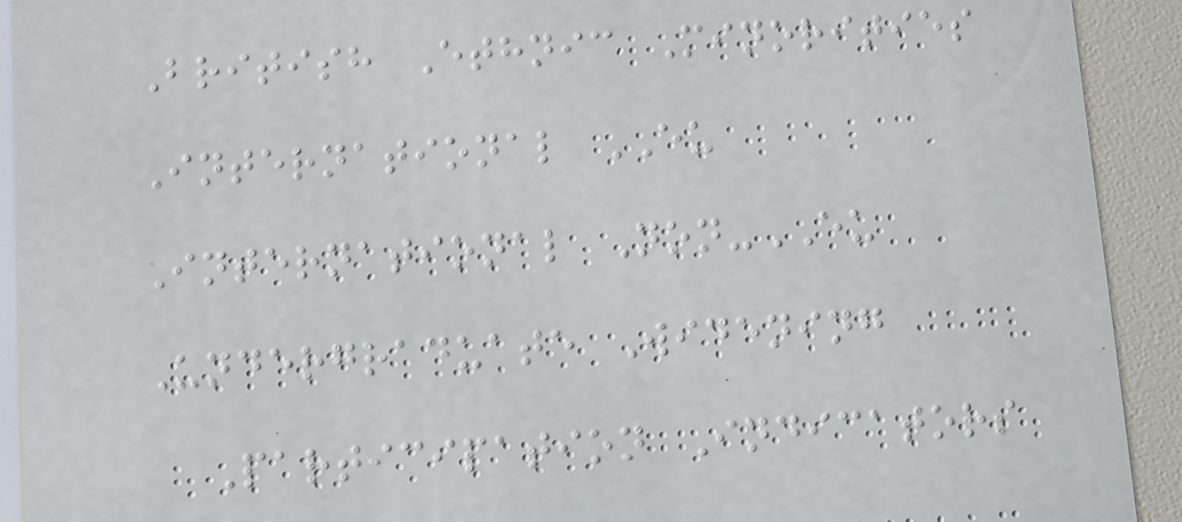British Ethnic Minorities
International EU
International Non-EU
Undergraduate Widening
Participation Indicators
